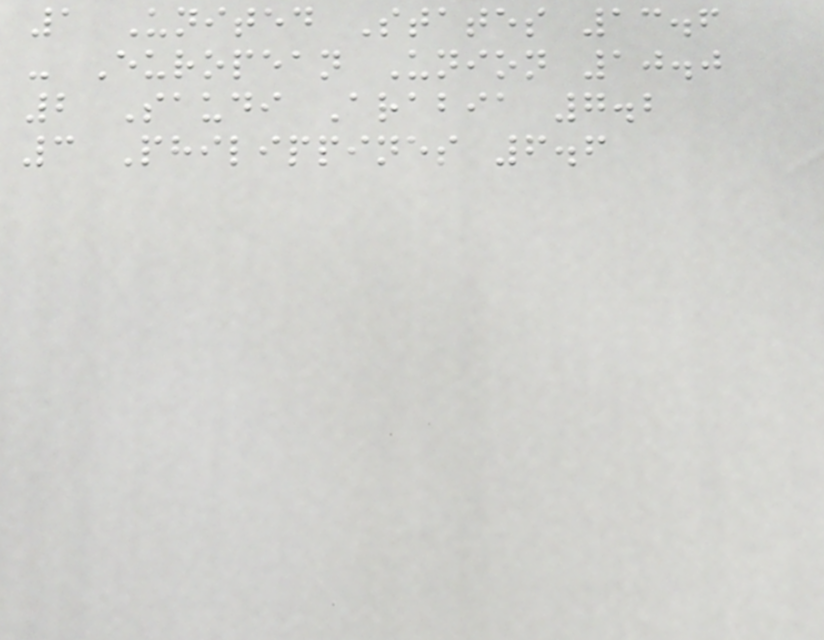1 United States 13.6
- European Union 10.0
2 Saudi Arabia 7.2
3 Philippines 6.6
